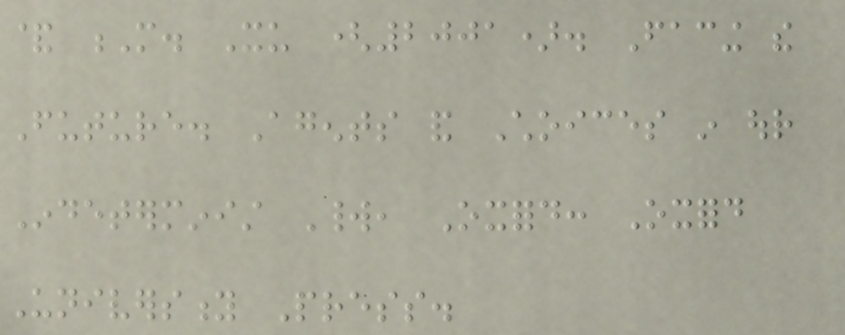& M. Xu (2001). Facing the
Future. Agents and Choices in our
Indeterminist World, Oxford: Oxford
University Press.
